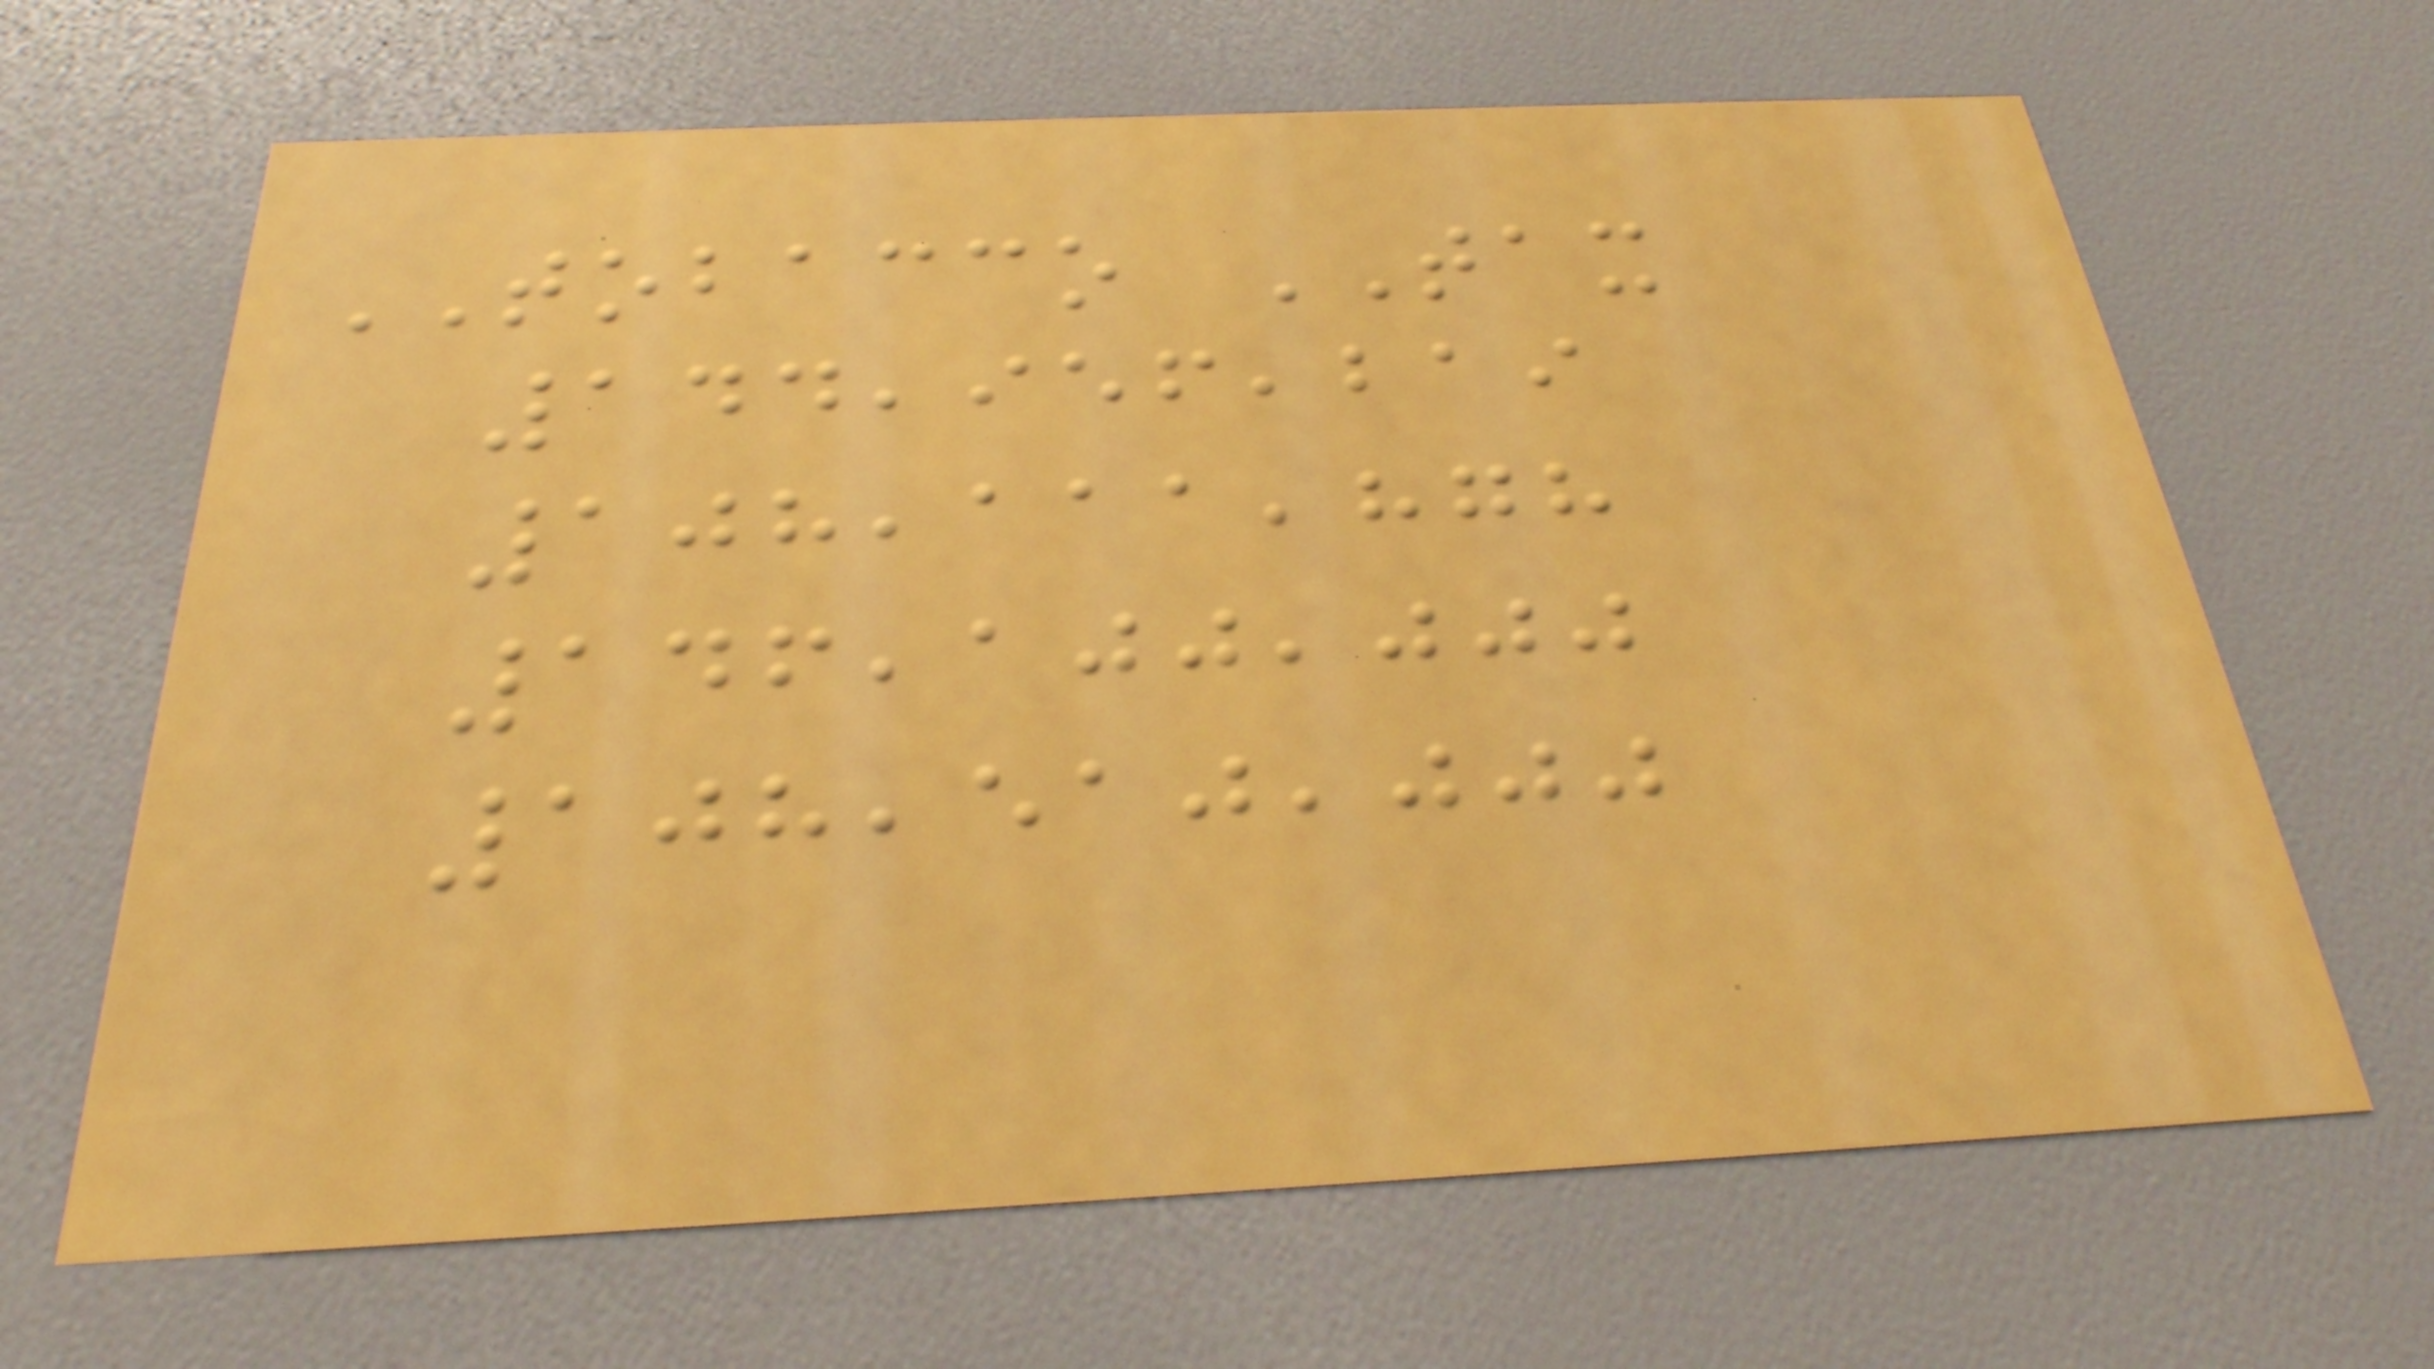TOBACCO TAX
144,956,219
108,111,878
146,100,000
108,510,000
